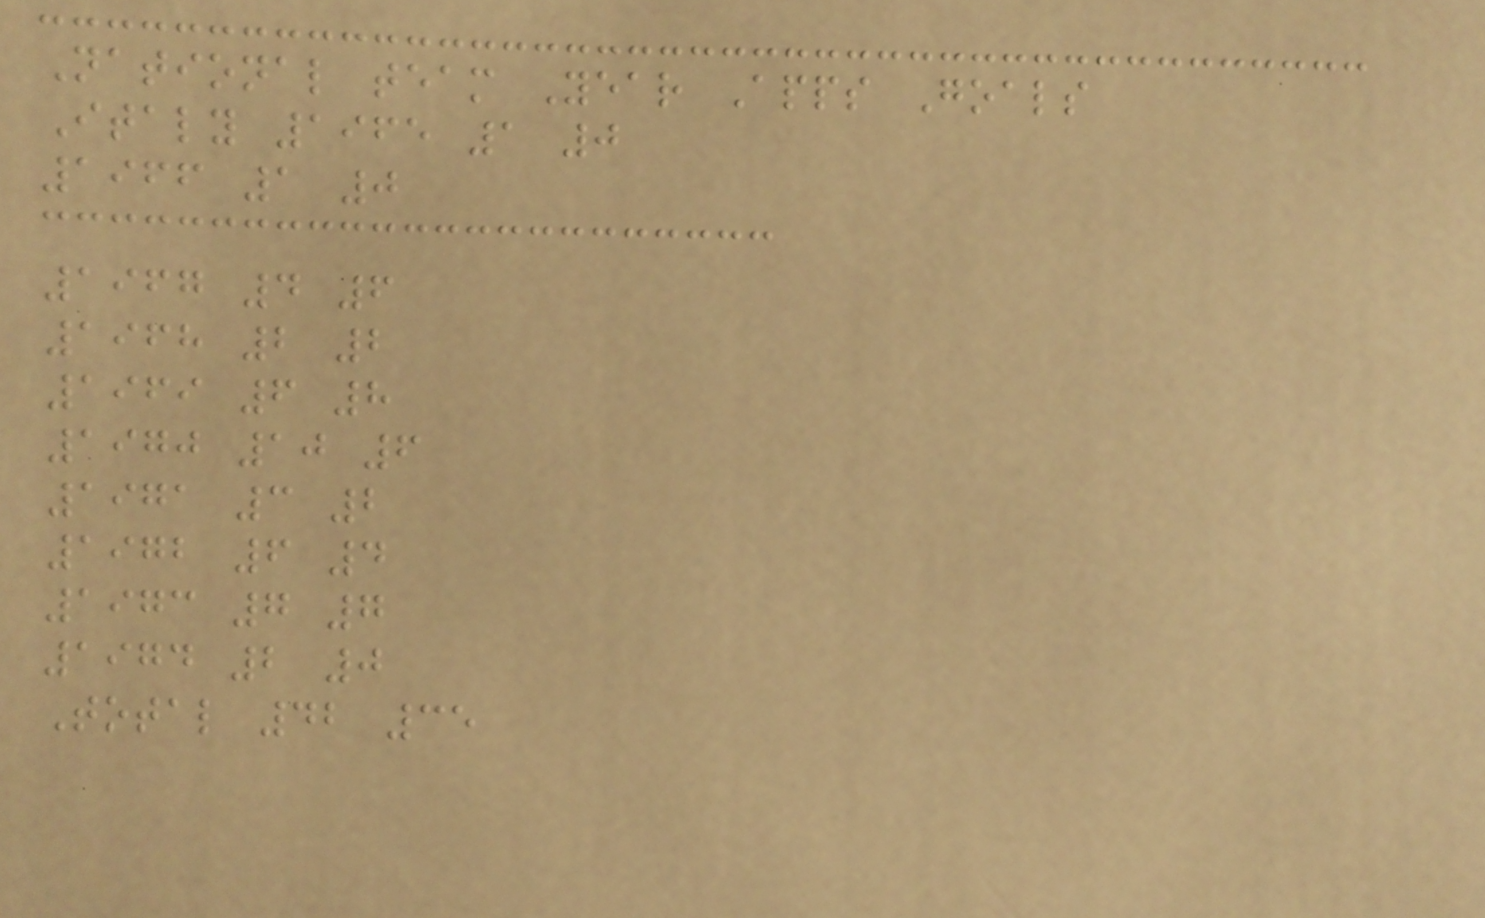National team Year Apps Goals
Italy 1965 1 0
1966 1 0
1967 4 6
1968 2 2
1969 6 8
1970 10 6
1971 3 2
1972 6 4
1973 7 7
1974 2 0
Total 42 35
